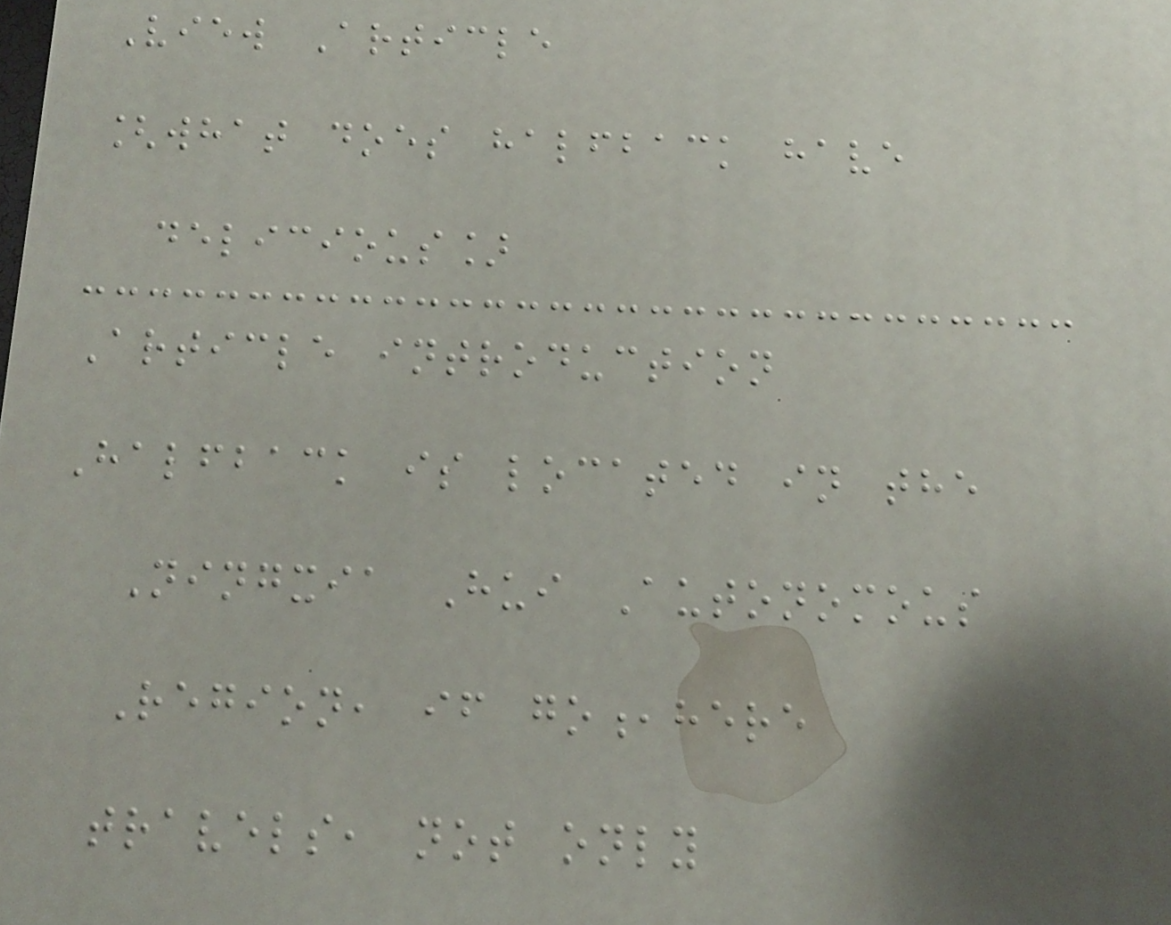View Article
[what does halfback have
delicious]
Article introduction
Halfback is located in the
Ningxia Hui Autonomous
Region, if go,here
travels, not only
